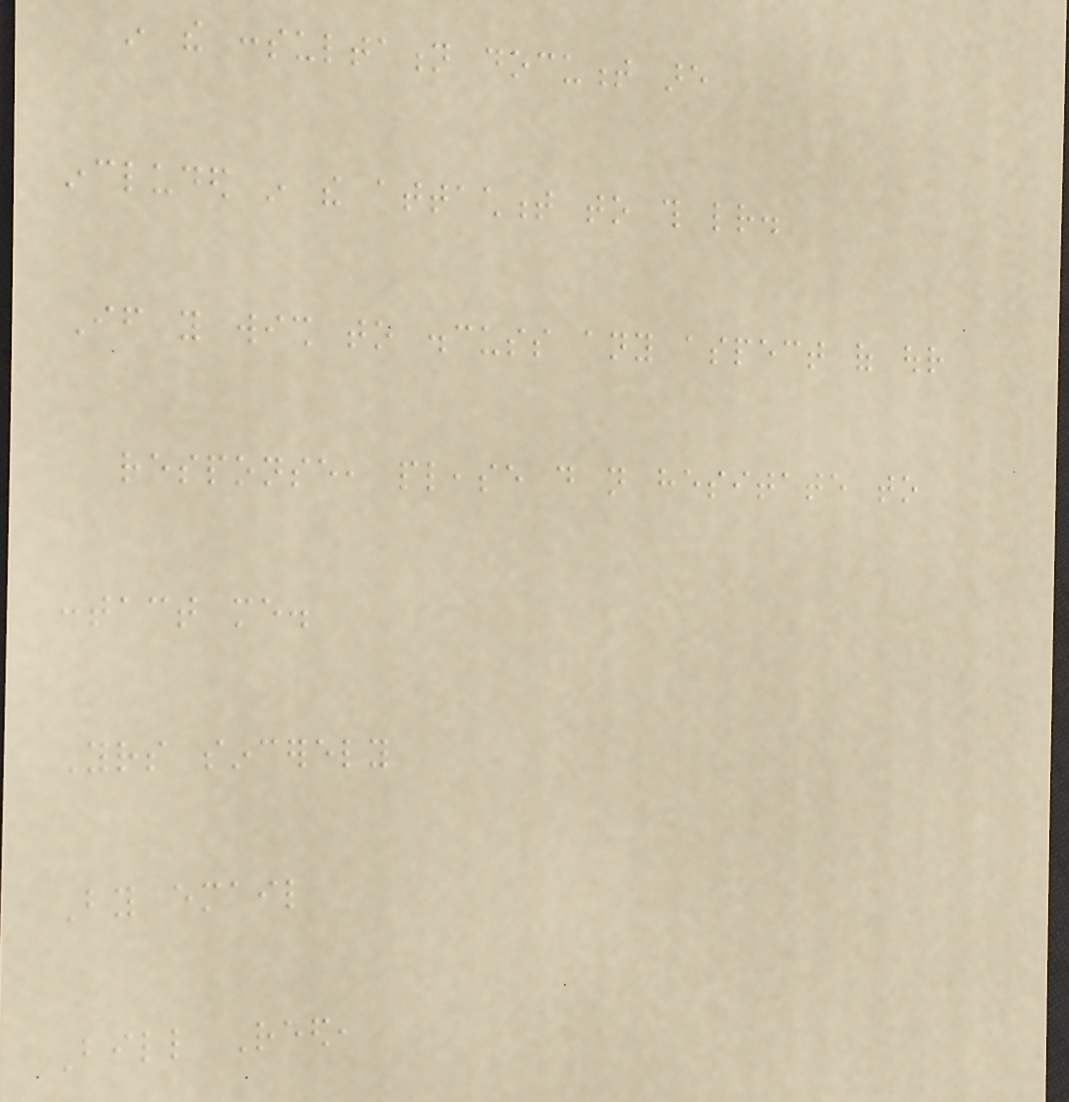in the consultation document are
included in the attachment to this letter.
If you wish to discuss any aspect of our
response, please do not hesitate to
contact me.
Yours sincerely
By email
Bill Reed,
